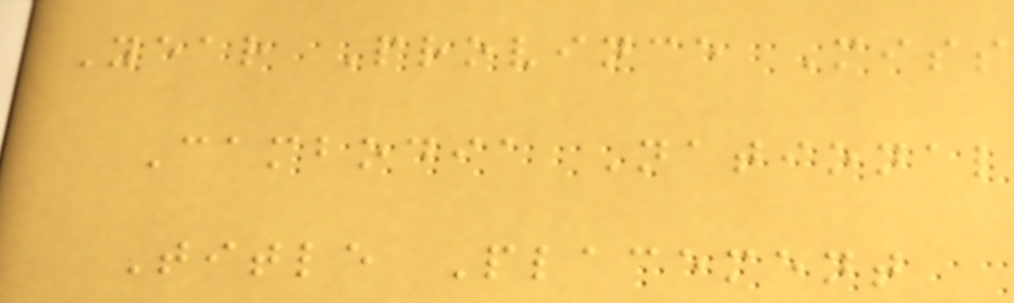Year Province Miss
Cambodia National
Title Placement
